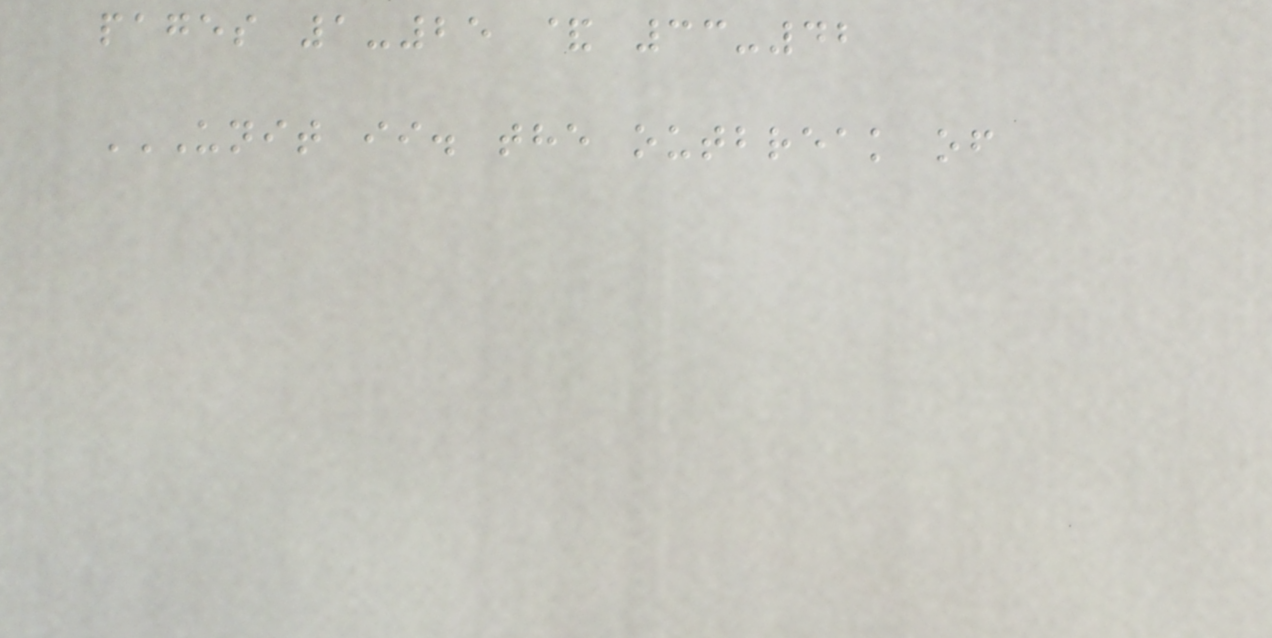pages 1-25 & 33-42
UNIT II. THE OUTBREAK OF
